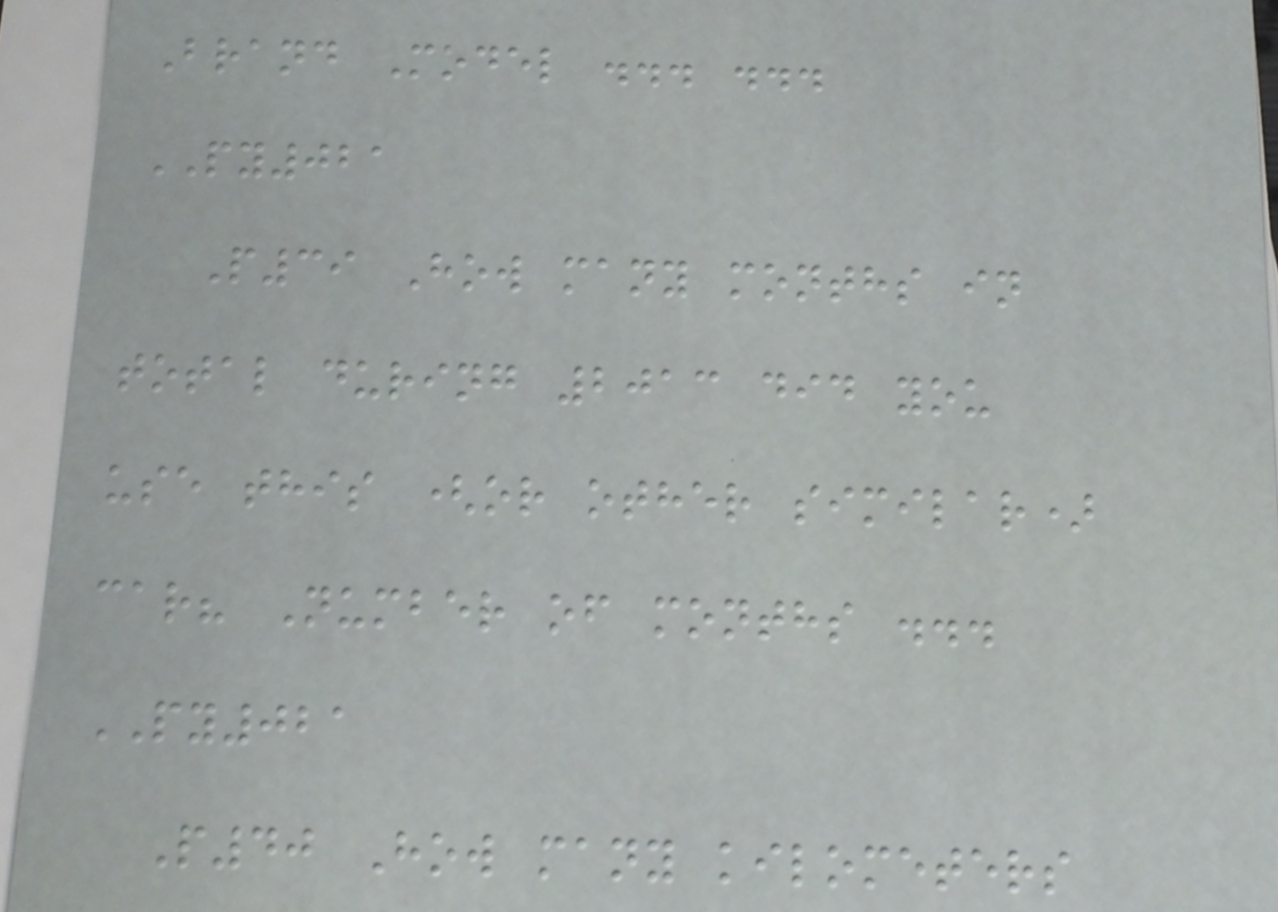Brand Model ... ...
PY021
P39 How many months in
total during 2013 did you
use this (or other similar)
car? Number of months ...
PY021
P40 How many kilometers
